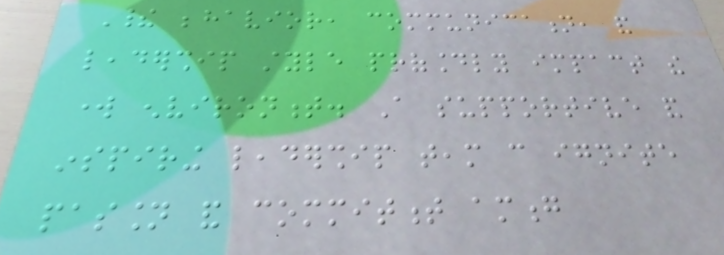Their behavior, communication, and
leadership style profoundly impact the
work environment. A supportive and
inspiring leadership team can ignite
passion and commitment among
